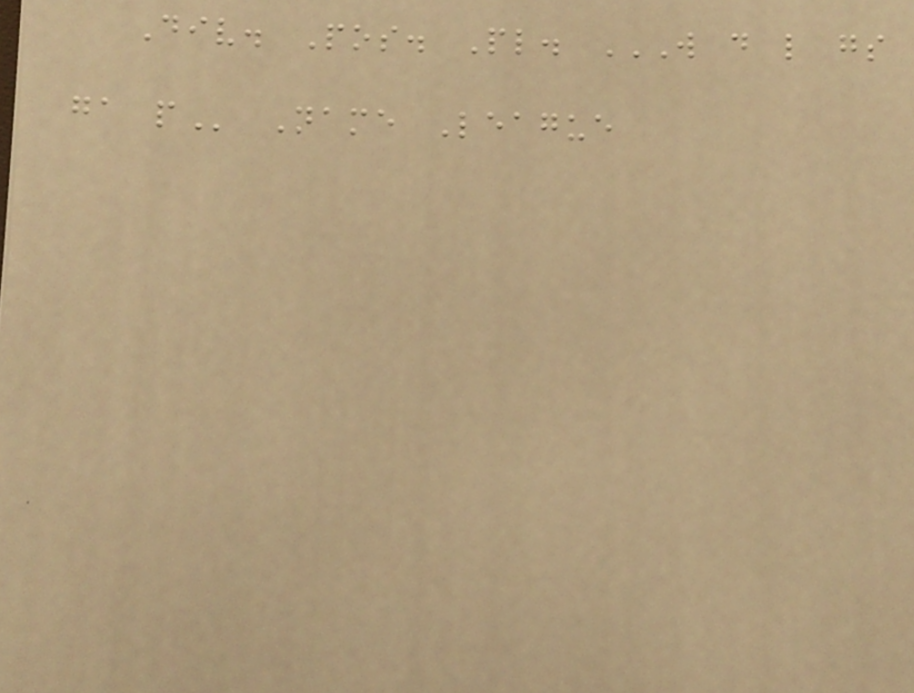Div. Pos. Pl. W D L GS
GA P Name League
